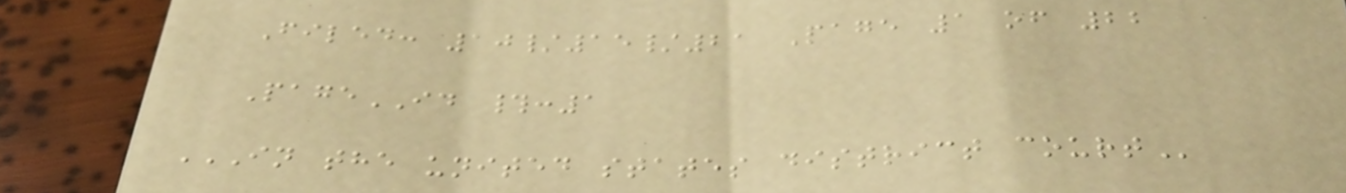Filed: 10/15/21 Page 1 of 22
PageID #:1
IN THE UNITED STATES DISTRICT COURT
